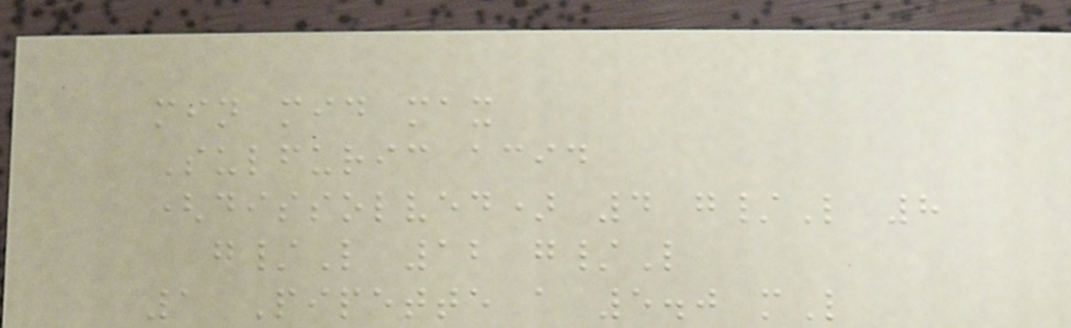min mid max
Sulfuric acid
(dissolved) 4 g/L 8
g/L 12 g/L
1 Pipette a 5.0 mL
